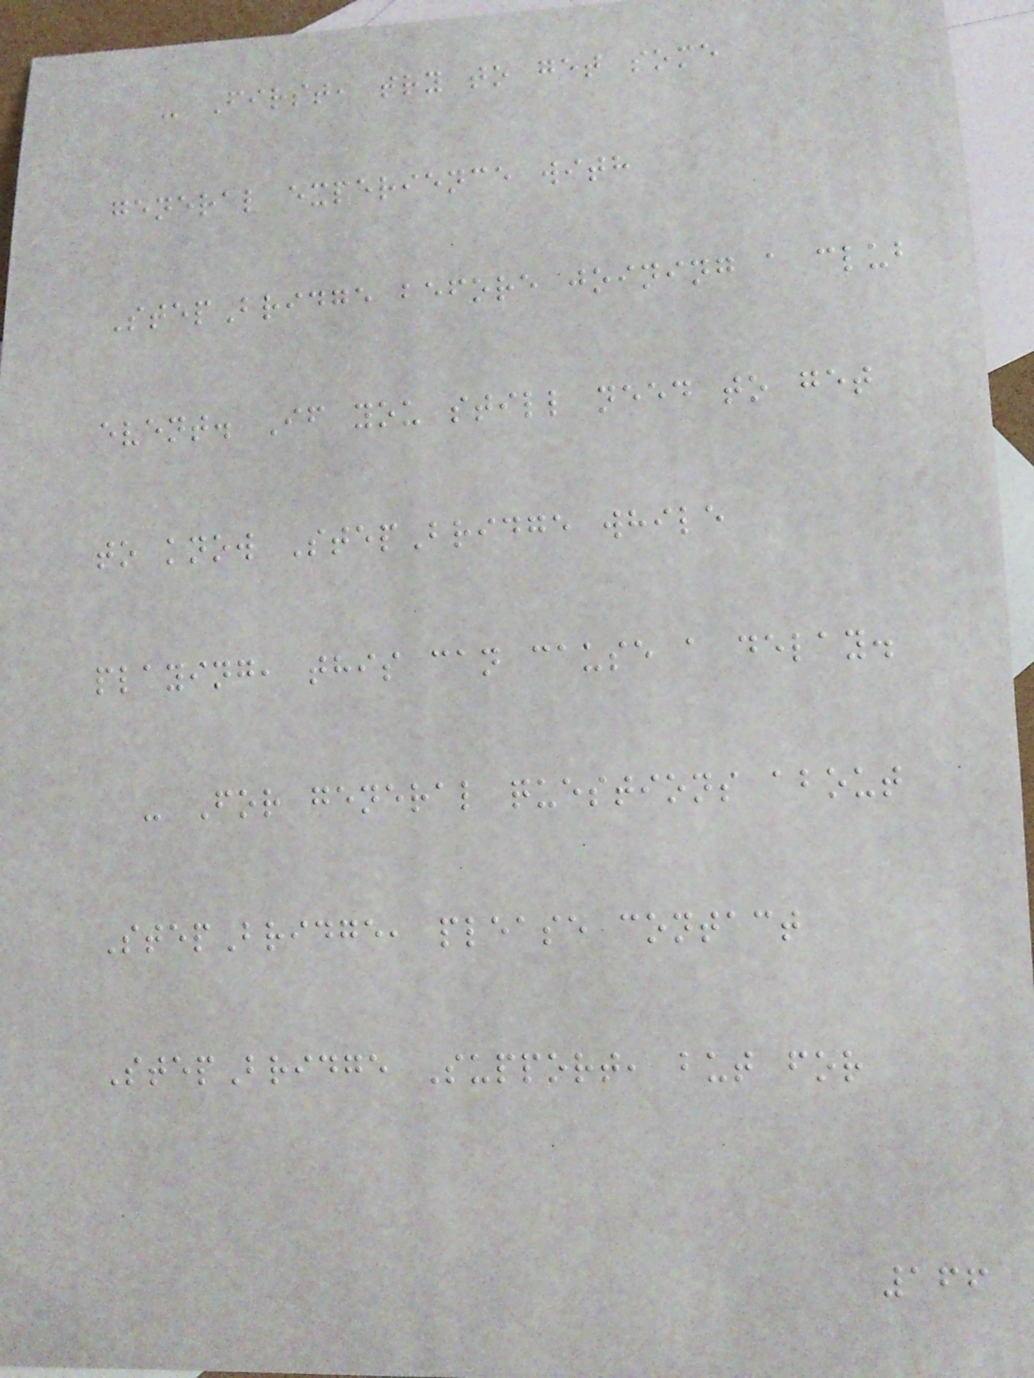- First, try to get some
general experience with
StepBridge before joining a club
event. If you still need to get
to know StepBridge while
playing, this can cause a delay.
- For general questions about
StepBridge, please contact
StepBridge Support, but for
166
